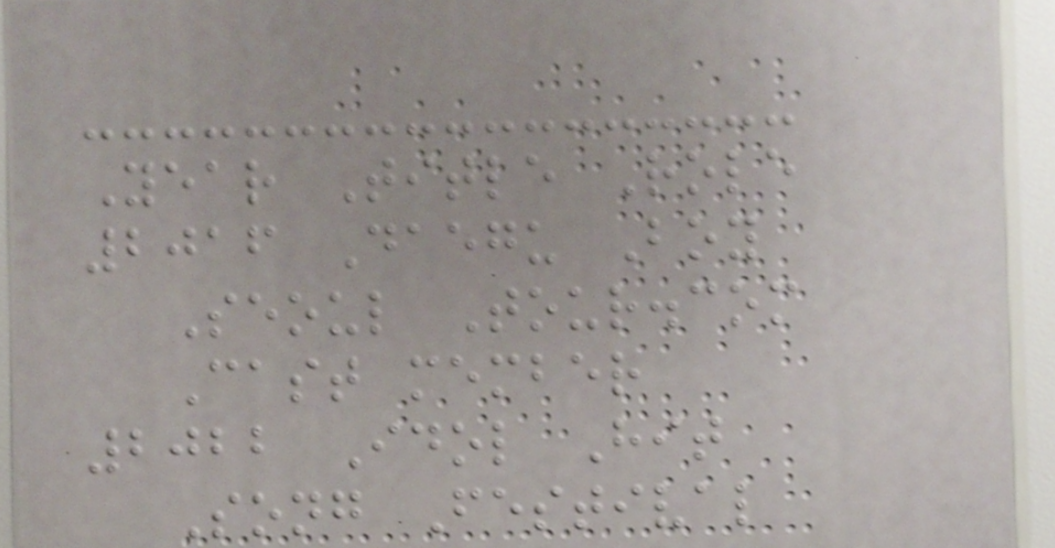Year Title Role
2016 Daegu Boy
Seoul Tour.com
Cast member
2022 Idol Hit
Song Festival
